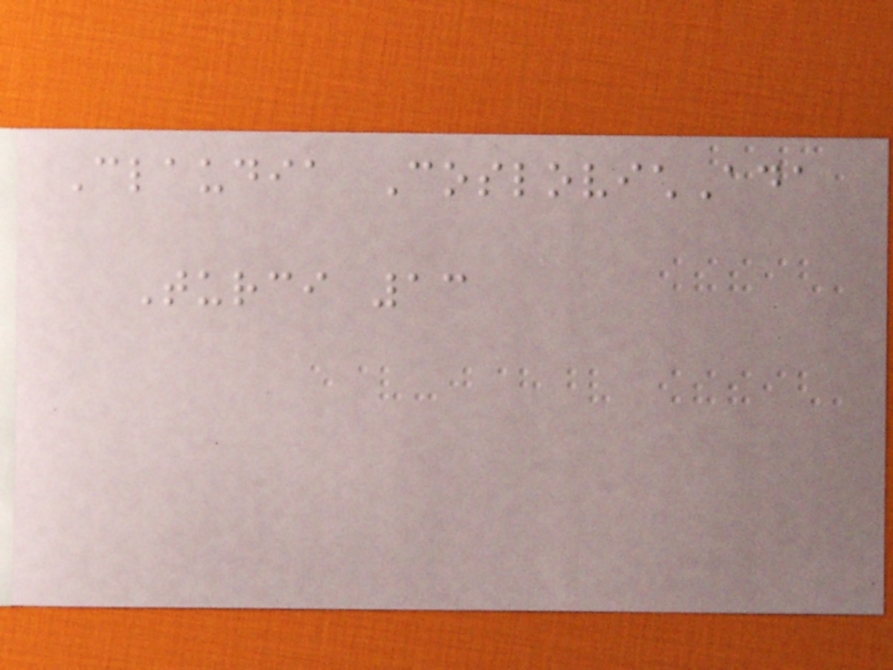Claudia CoslovichAda
Turci 13
